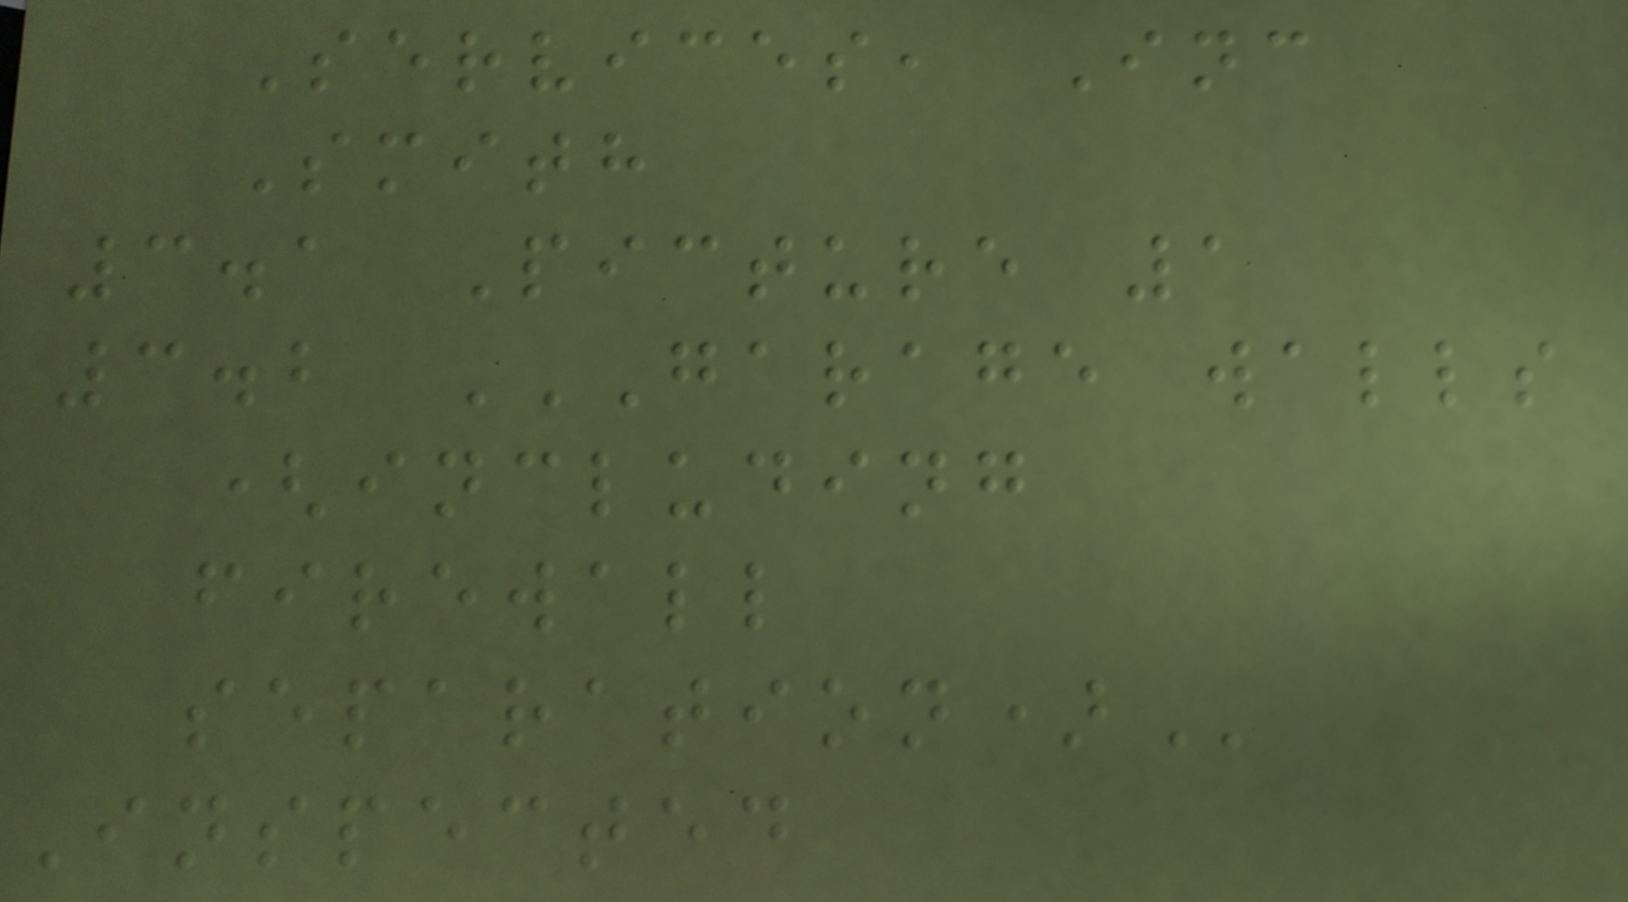Services, Inc
Smith
3.1 Picture 1
3.2 GARAGE WALLS
(INCLUDING
FIREWALL
SEPARATION)
Inspected
